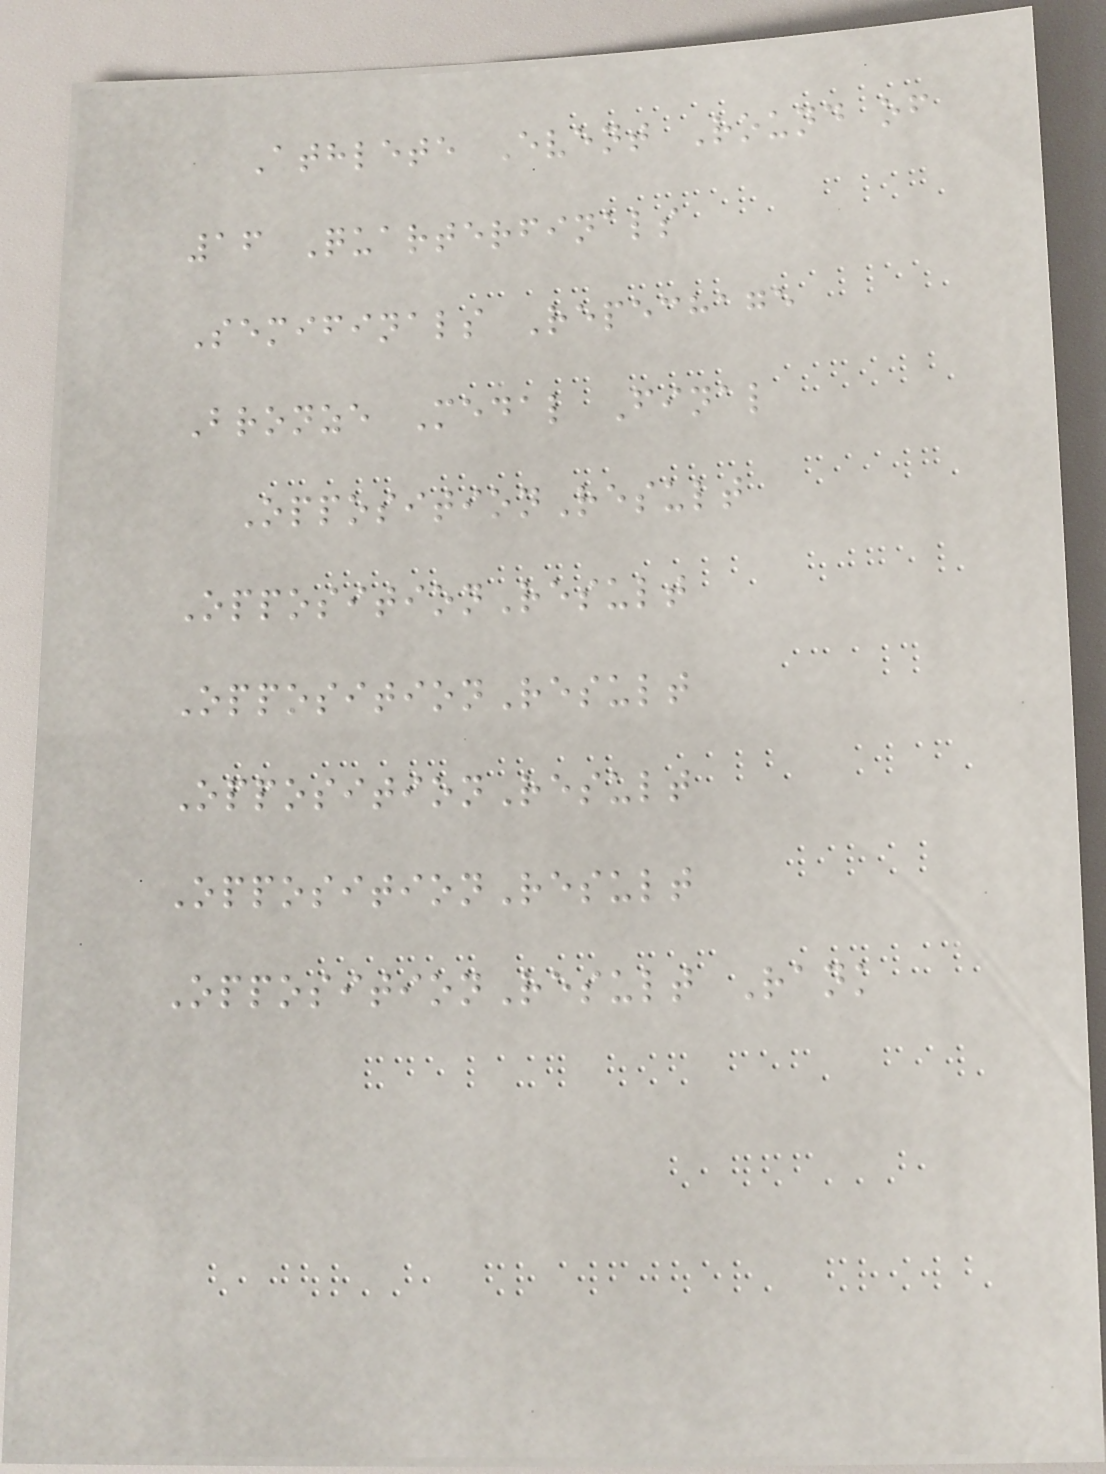Athlete Event Round of
16 Quarterfinals
Semifinals Repechage
Bronze Medal Final
OppositionResult
OppositionResult
OppositionResult
OppositionResult
OppositionResult
OppositionResult Rank
